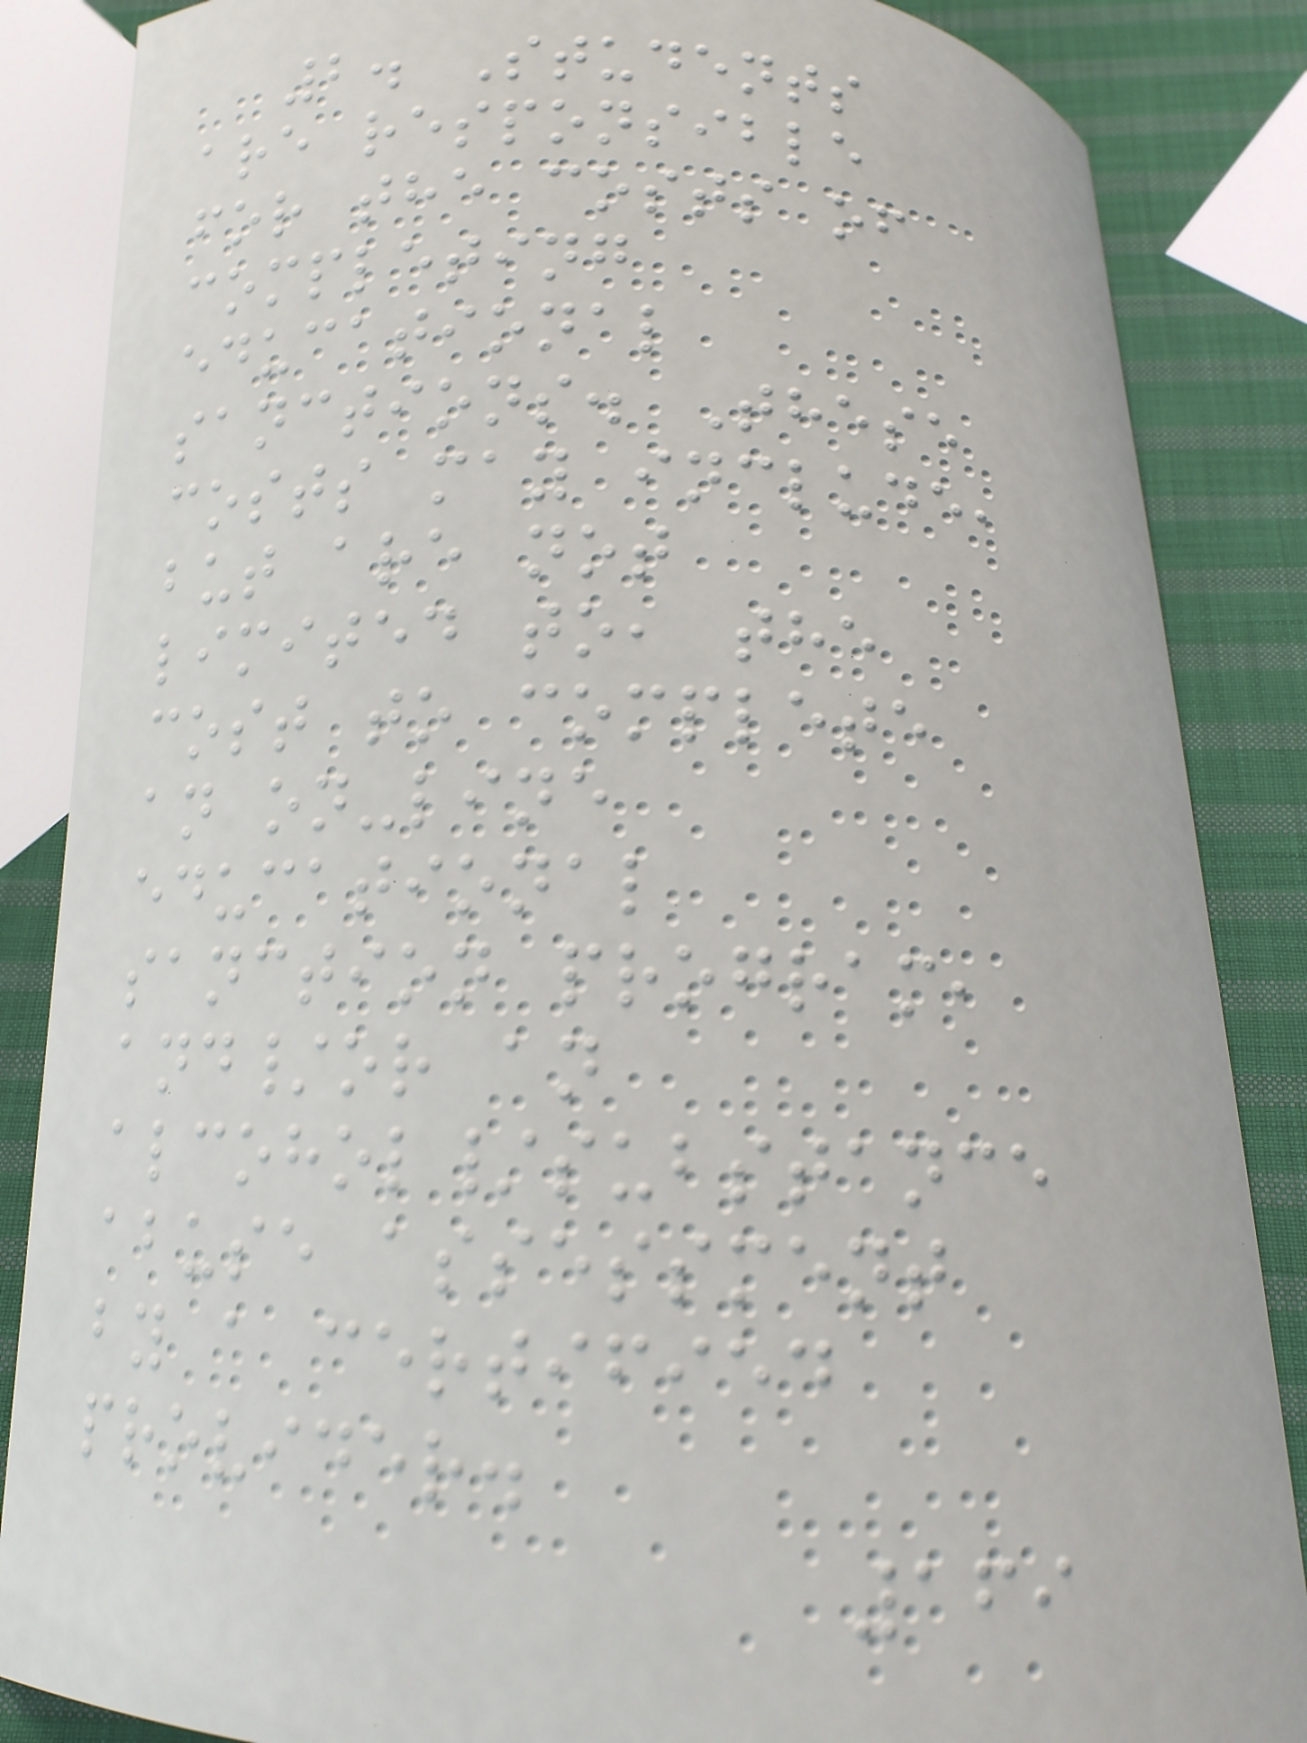2. Students
are responsible
for the costs of
completing
educational
sanctions. These
costs may include,
but are not
limited to, the
cost to complete
an on-line
educational
sanction program,
and/or an
alcohol/substance
abuse assessment
by a certified
provider.
169
